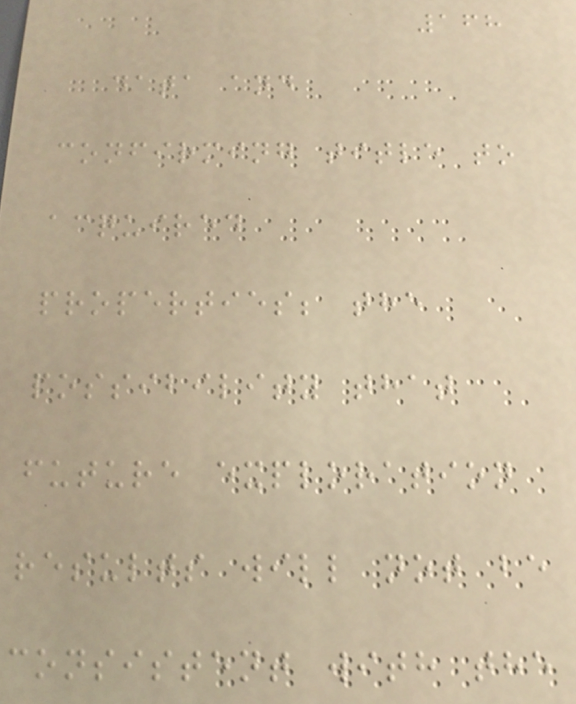168
data and
confirming title to
acquired
properties; the
possibility that
future exploration
results will not be
consistent with the
